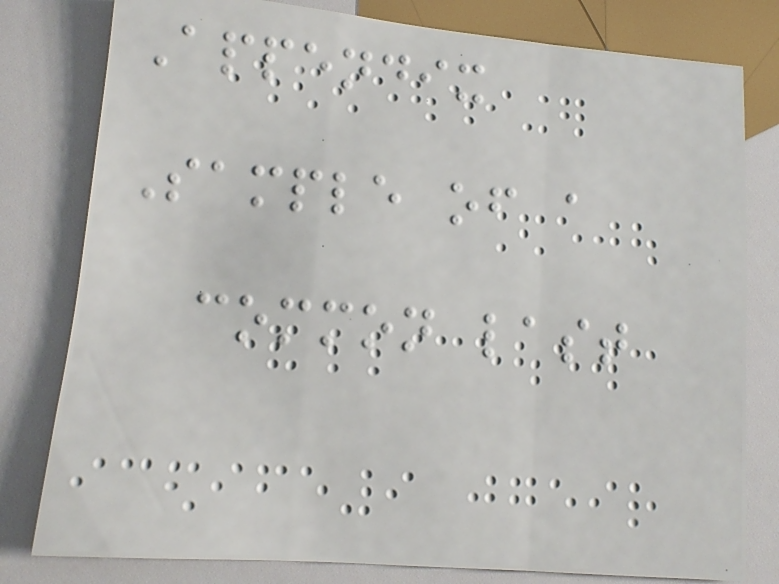Appendix
Sample of a
common last
